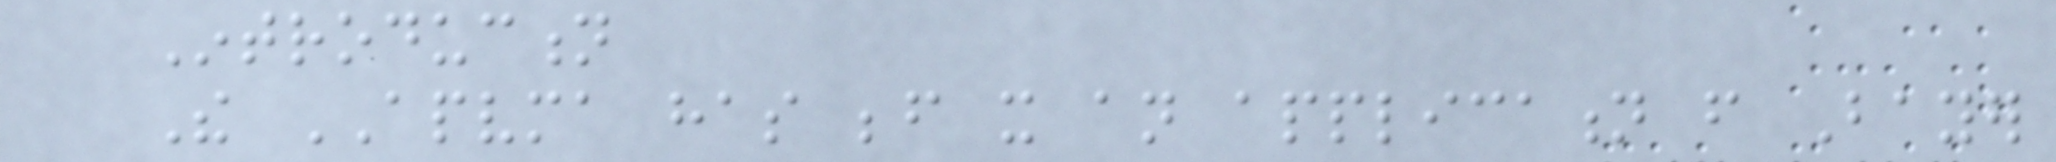Introduction
The APVMA has before it an application from Bayer
